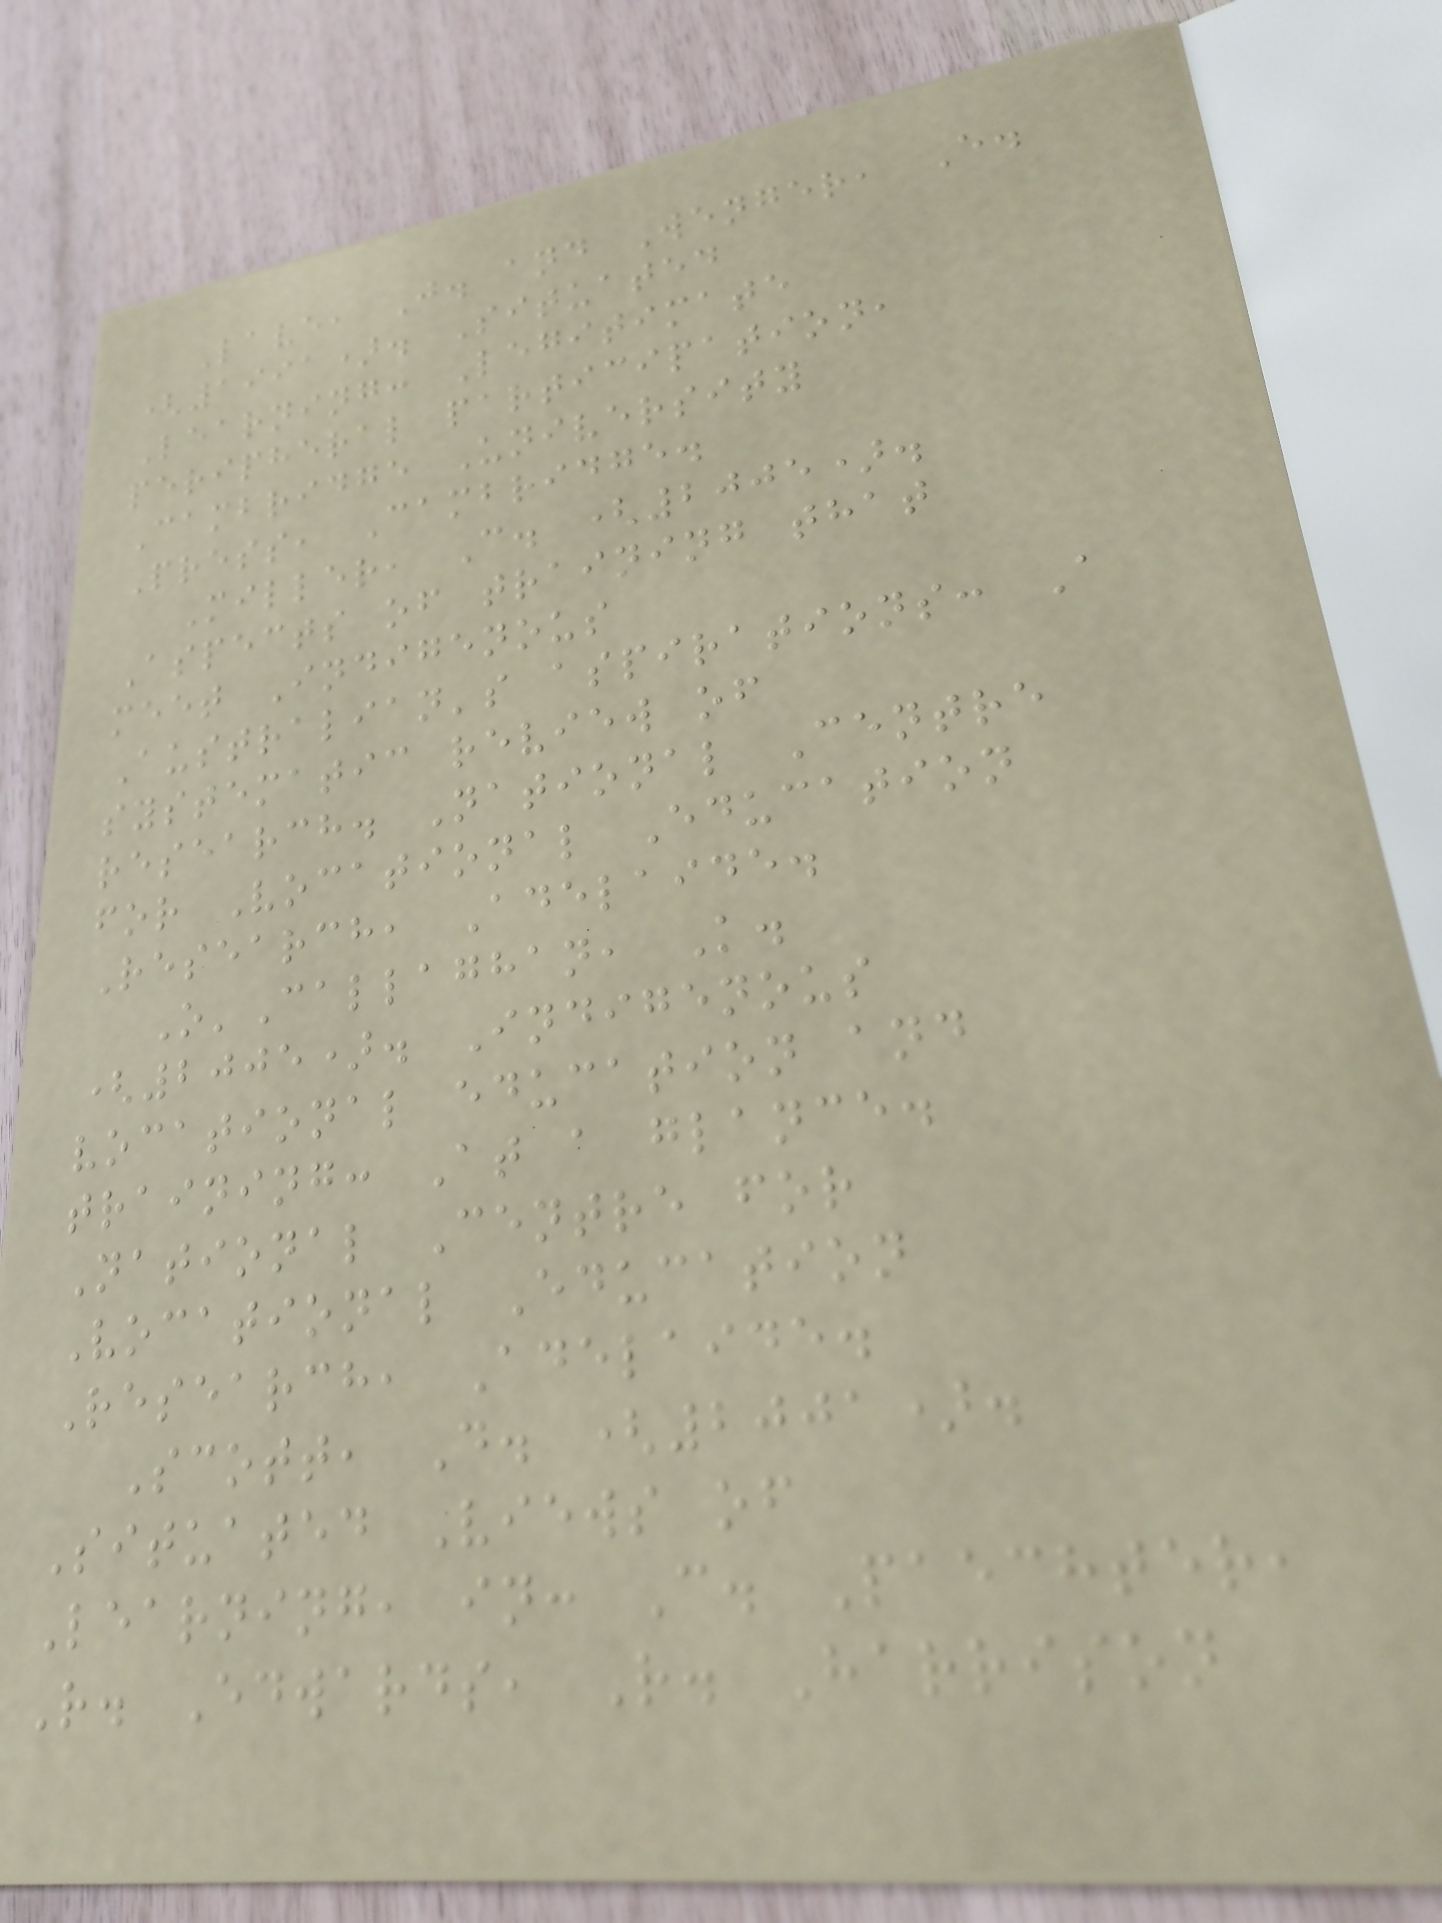Lave, J. and Wenger, E.
(1991). Situated
Learning: Legitimate
peripheral participation,
Cambridge University
Press, Cambridge.
Miller, C. (2005).
Aspects of training that
meet Indigenous
Australian's aspirations: A
systematic review of
research. National Centre
for Vocational Education
Research, Adelaide.
O'Callaghan, K.
(2005). Indigenous
vocational education and
training: At a glance.
National Centre for
Vocational Education
Research, Adelaide.
Scott, D. (2001).
Situated Views of
Learning, in: C. Paechter,
R. Edwards, R. Harrison
